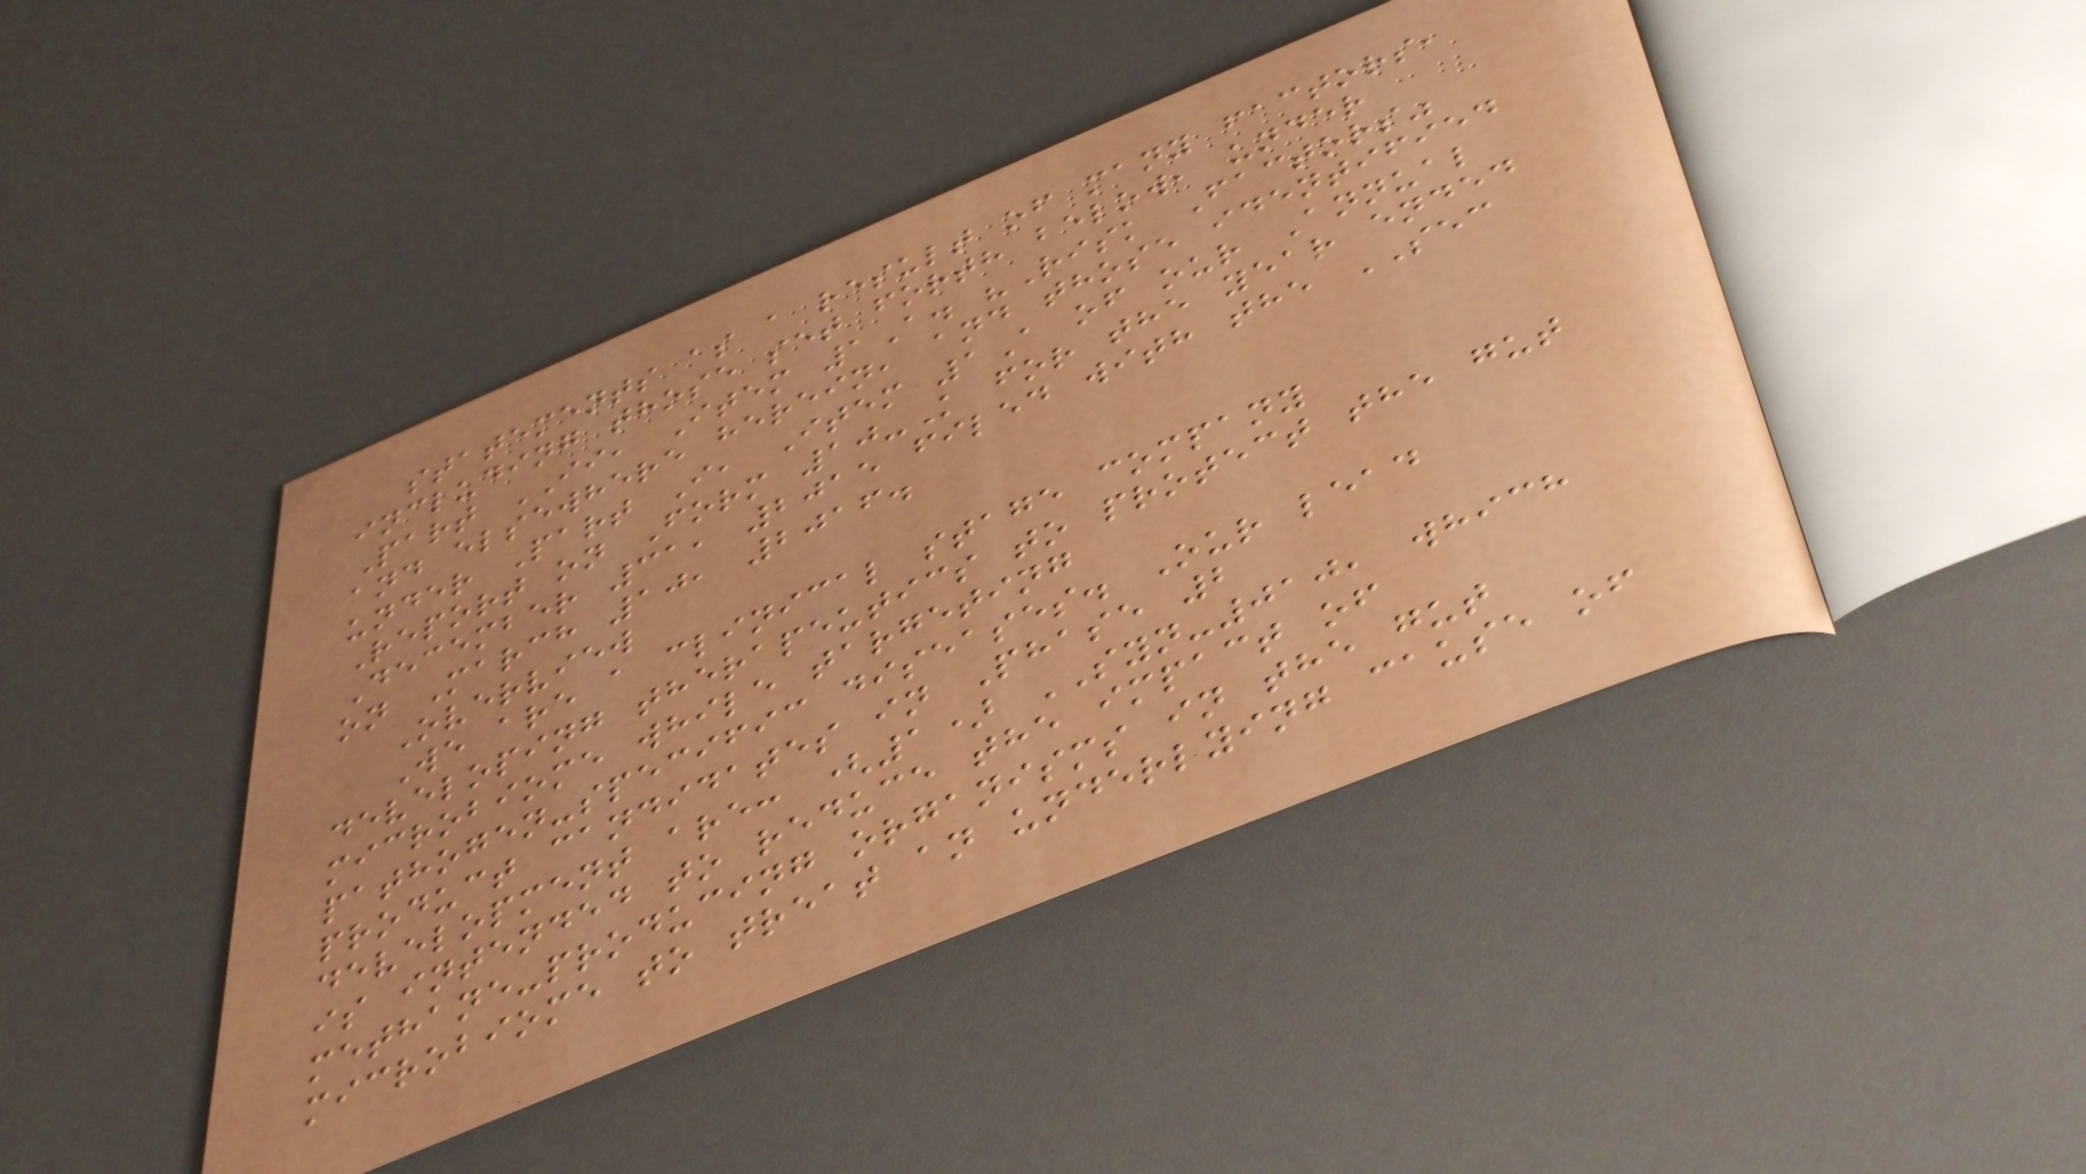statements as a result of many factors,
including those set forth below, under
Part II, Item 1A. "Risk Factors"
and elsewhere herein, and those identified
under Part I, Item 1A of our Annual
Report on Form 10-K for the year ended
December 31, 2015 filed with the SEC
on March 10, 2016.
Overview
We are a clinical stage company
developing therapeutics to protect the gut
microbiome while targeting
pathogen-specific diseases. Our lead
product candidates in Phase 2
development are: (1) SYN-010, which
is intended to reduce the impact of
methane-producing organisms in the gut
microbiome to treat an underlying cause of
